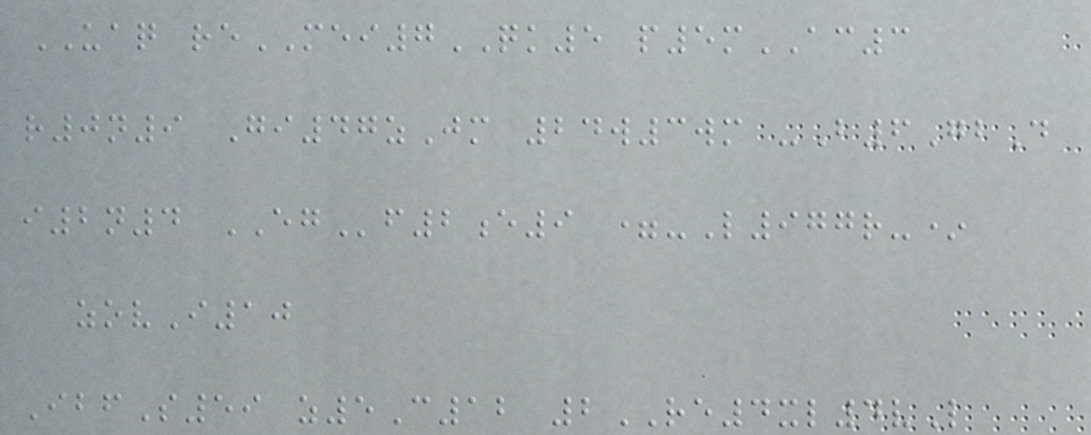UAQ reMEI7QK5 p5mAC3
r0n9 Gi47zJm 24w3wm -B6GbD
i2n4 EGf2e9 =-L977r-*
zovI10
IbfS59 z5C12 2RE4xl4vL
